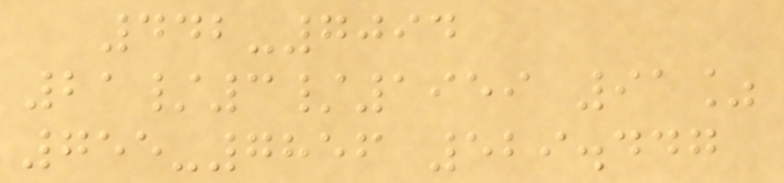442-7094
21/3/1959 91%
755-7856 529.447
